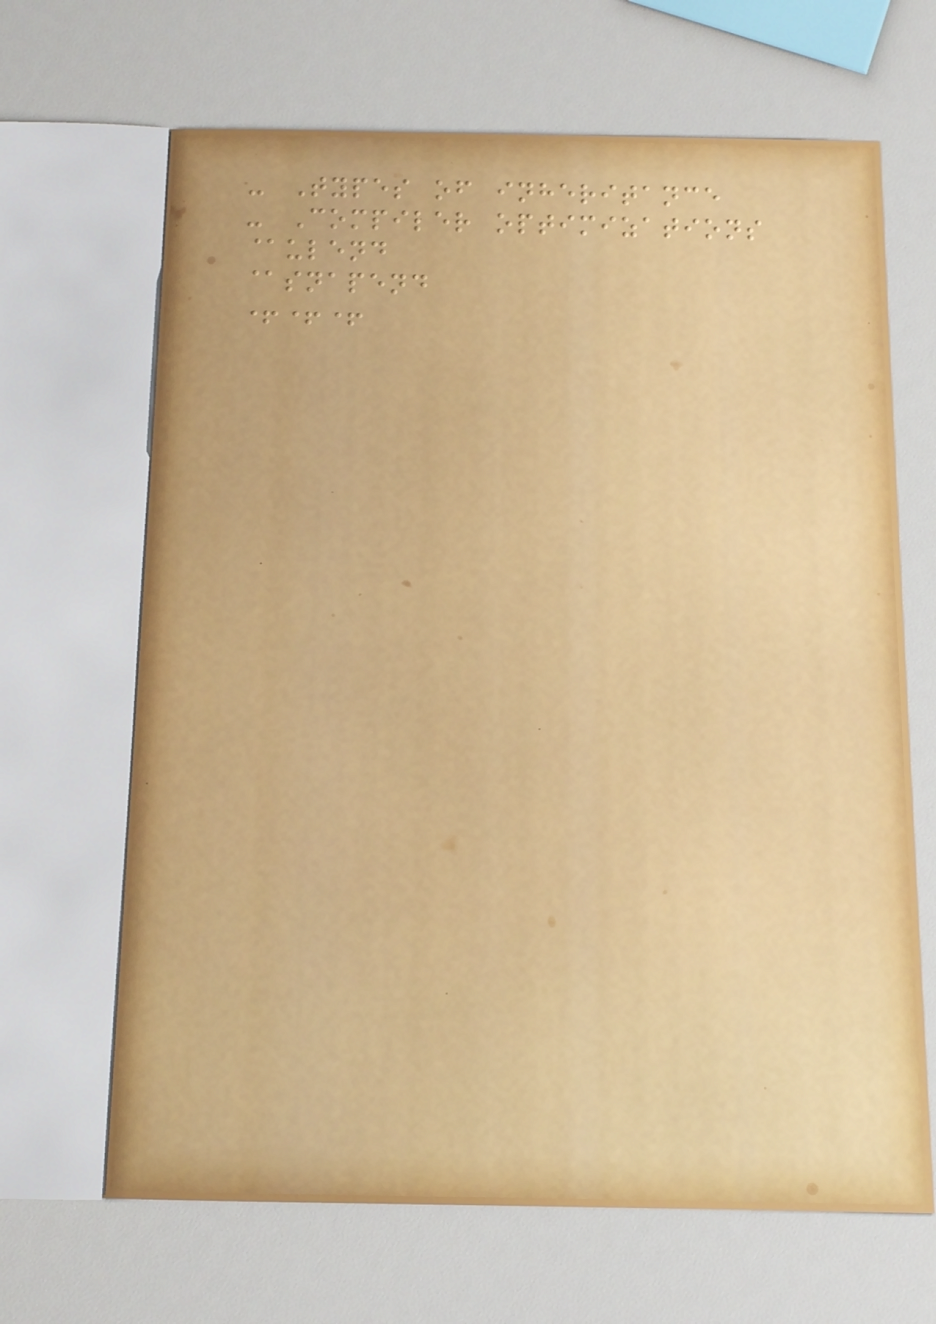- Types of inheritance
- Compiler optimizations
@ulend
@snapend
+++
